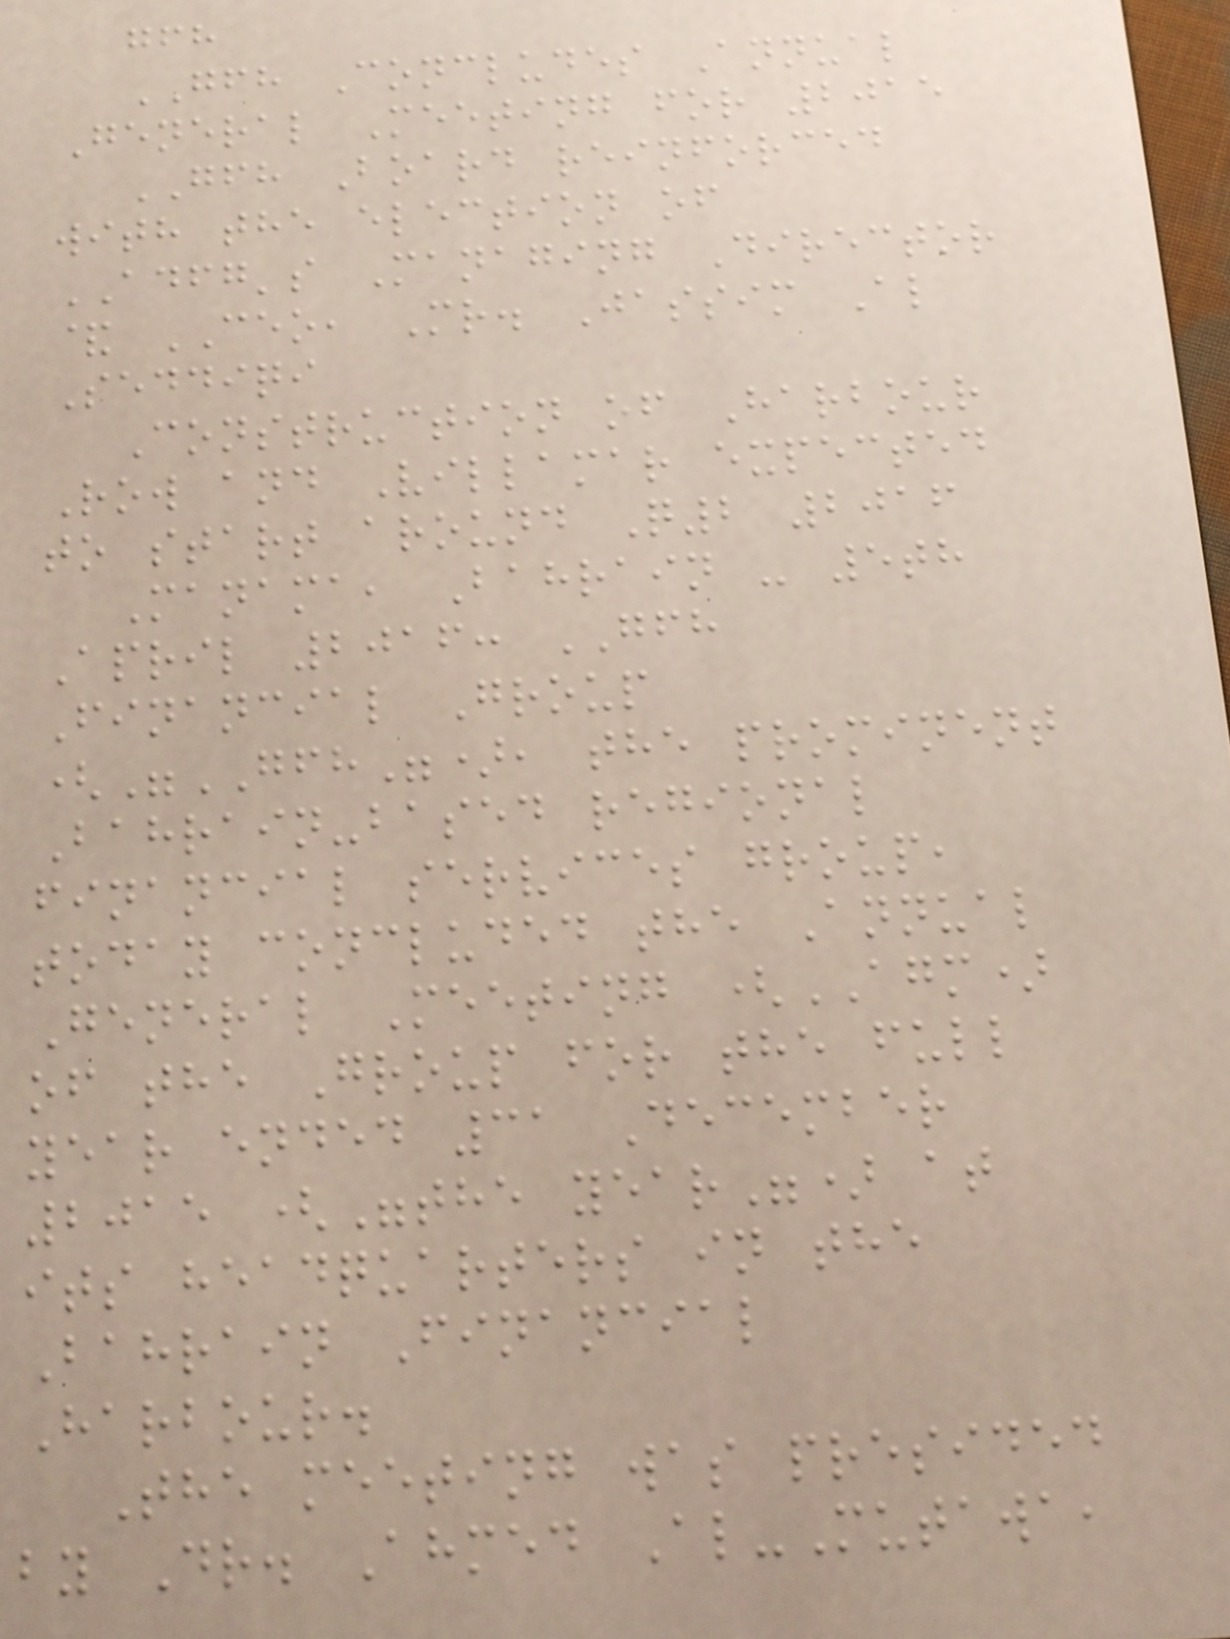gfh
GFH Concludes Annual
General Meeting for 2015
GFH Board reinforced
with the election of
ADFG's Managing Director
& CEO, Mr. Jassim Al
Seddiqi
Construction of Harbour
Row and Villamar expected
to start around Q2 2016
Manama, Bahrain - 5th
April 2016: GFH
Financial Group
("GFH"), the prominent
Bahrain-based regional
financial services group,
today concluded the Annual
General Meeting (AGM)
of the Group for the full
year ended 31 December
2015 ("the year") at
its headquarters in the
Bahrain Financial
Harbour.
The meeting was presided
by Dr. Ahmed Al-Mutawa,
